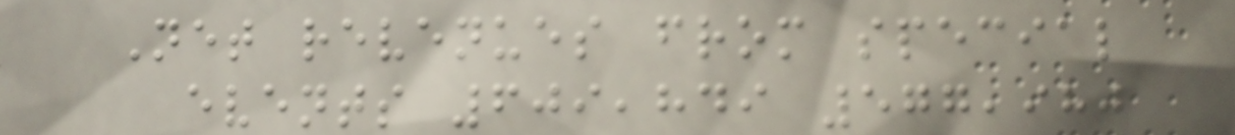Net revenues from special
events 609,849 577,980
